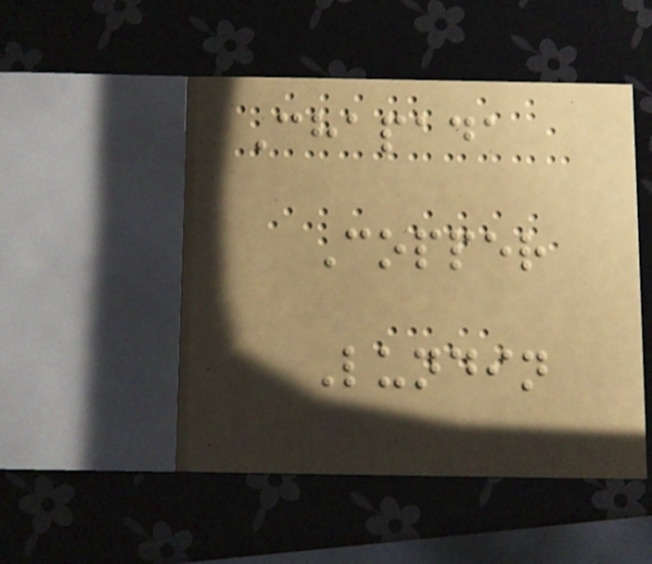Chapada
Copper
Lundin
